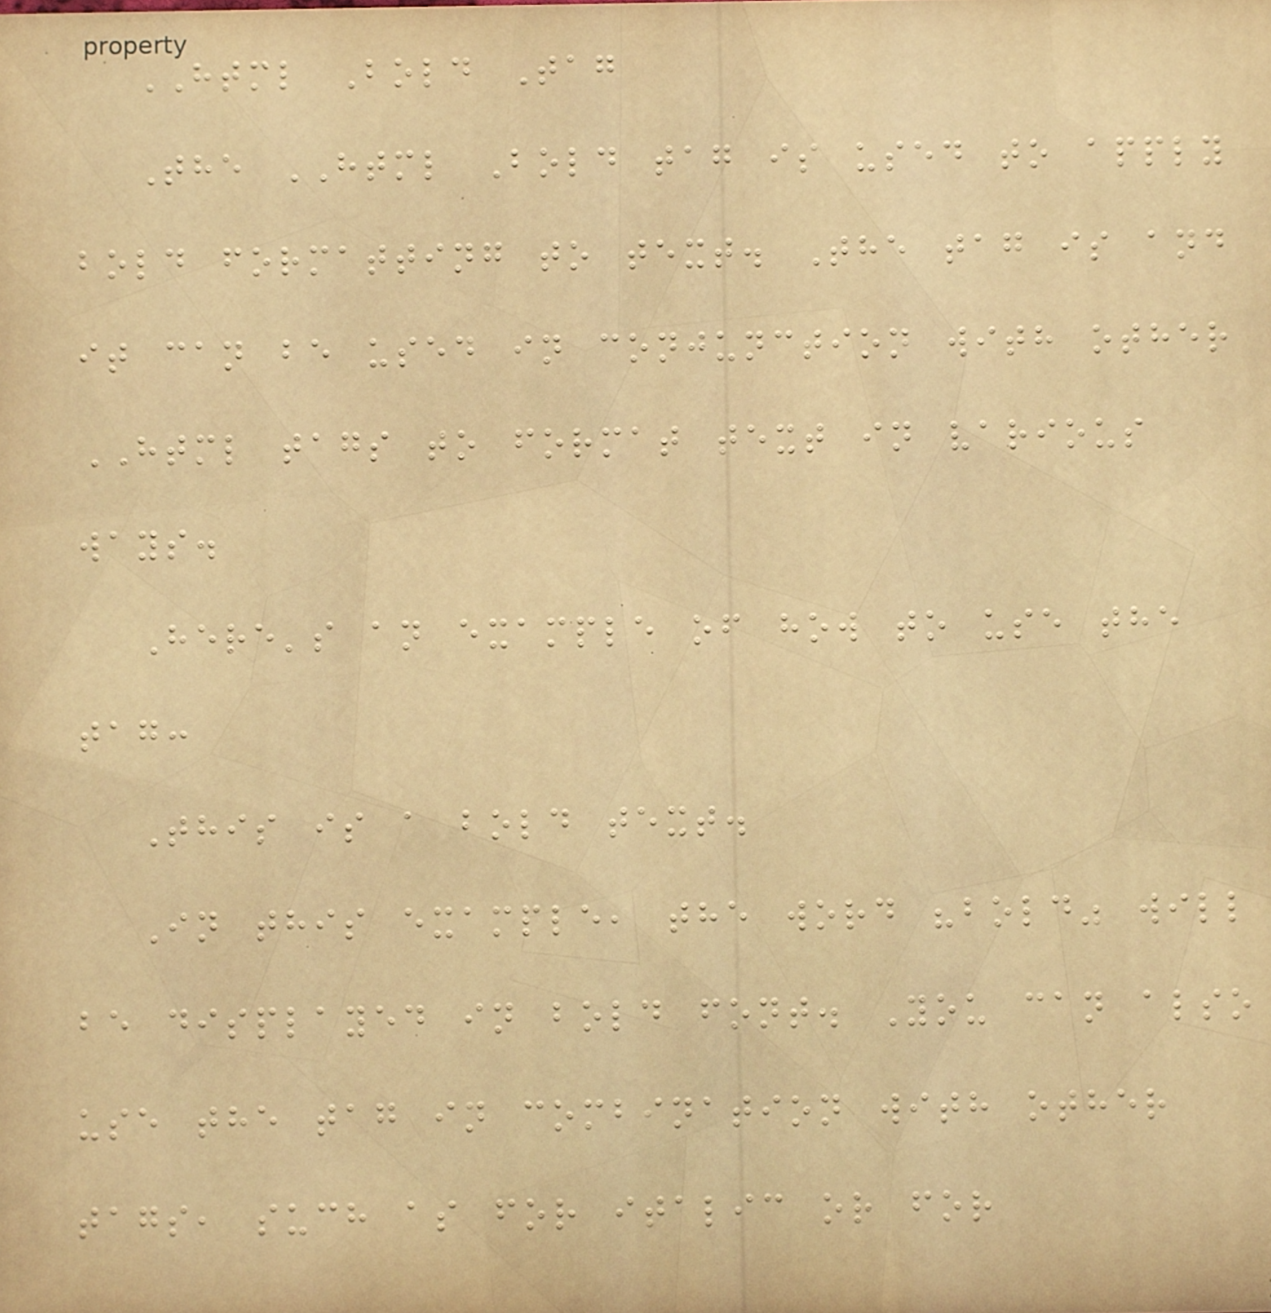HTML Bold Tag
The HTML Bold tag is used to apply
bold formatting to text. The tag is and
it can be used in conjunction with other
HTML tags to format text in various
ways.
Here's an example of how to use the
tag:
This is a bold text.
In this example, the word "bold" will
be displayed in bold font. You can also
use the tag in combination with other
tags, such as for italic or for
